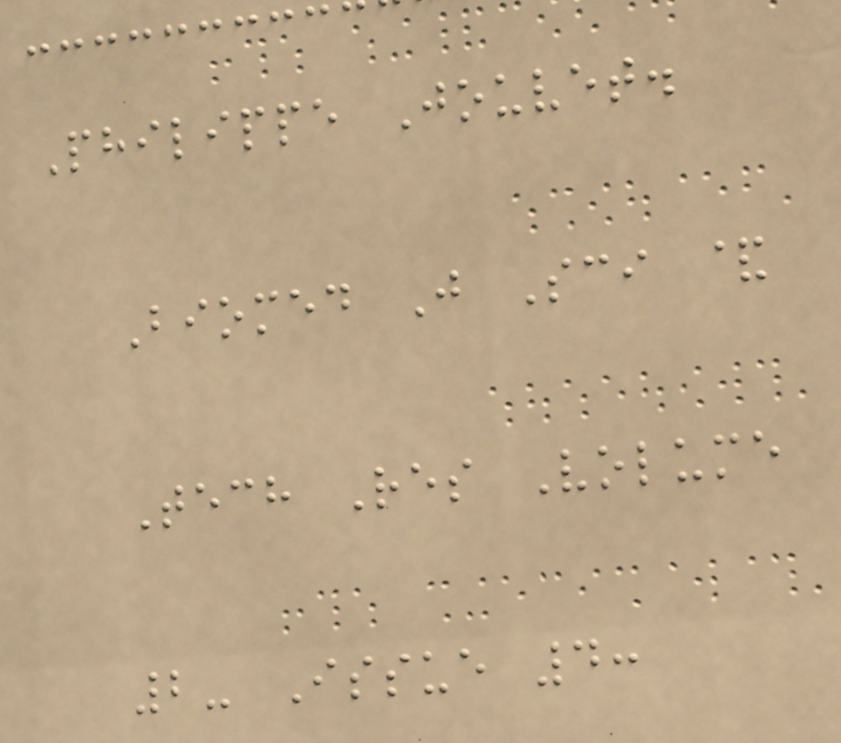Philippe Jouvet.
Biomed J Sci &
Tech Res Volume
2- Issue 4:
